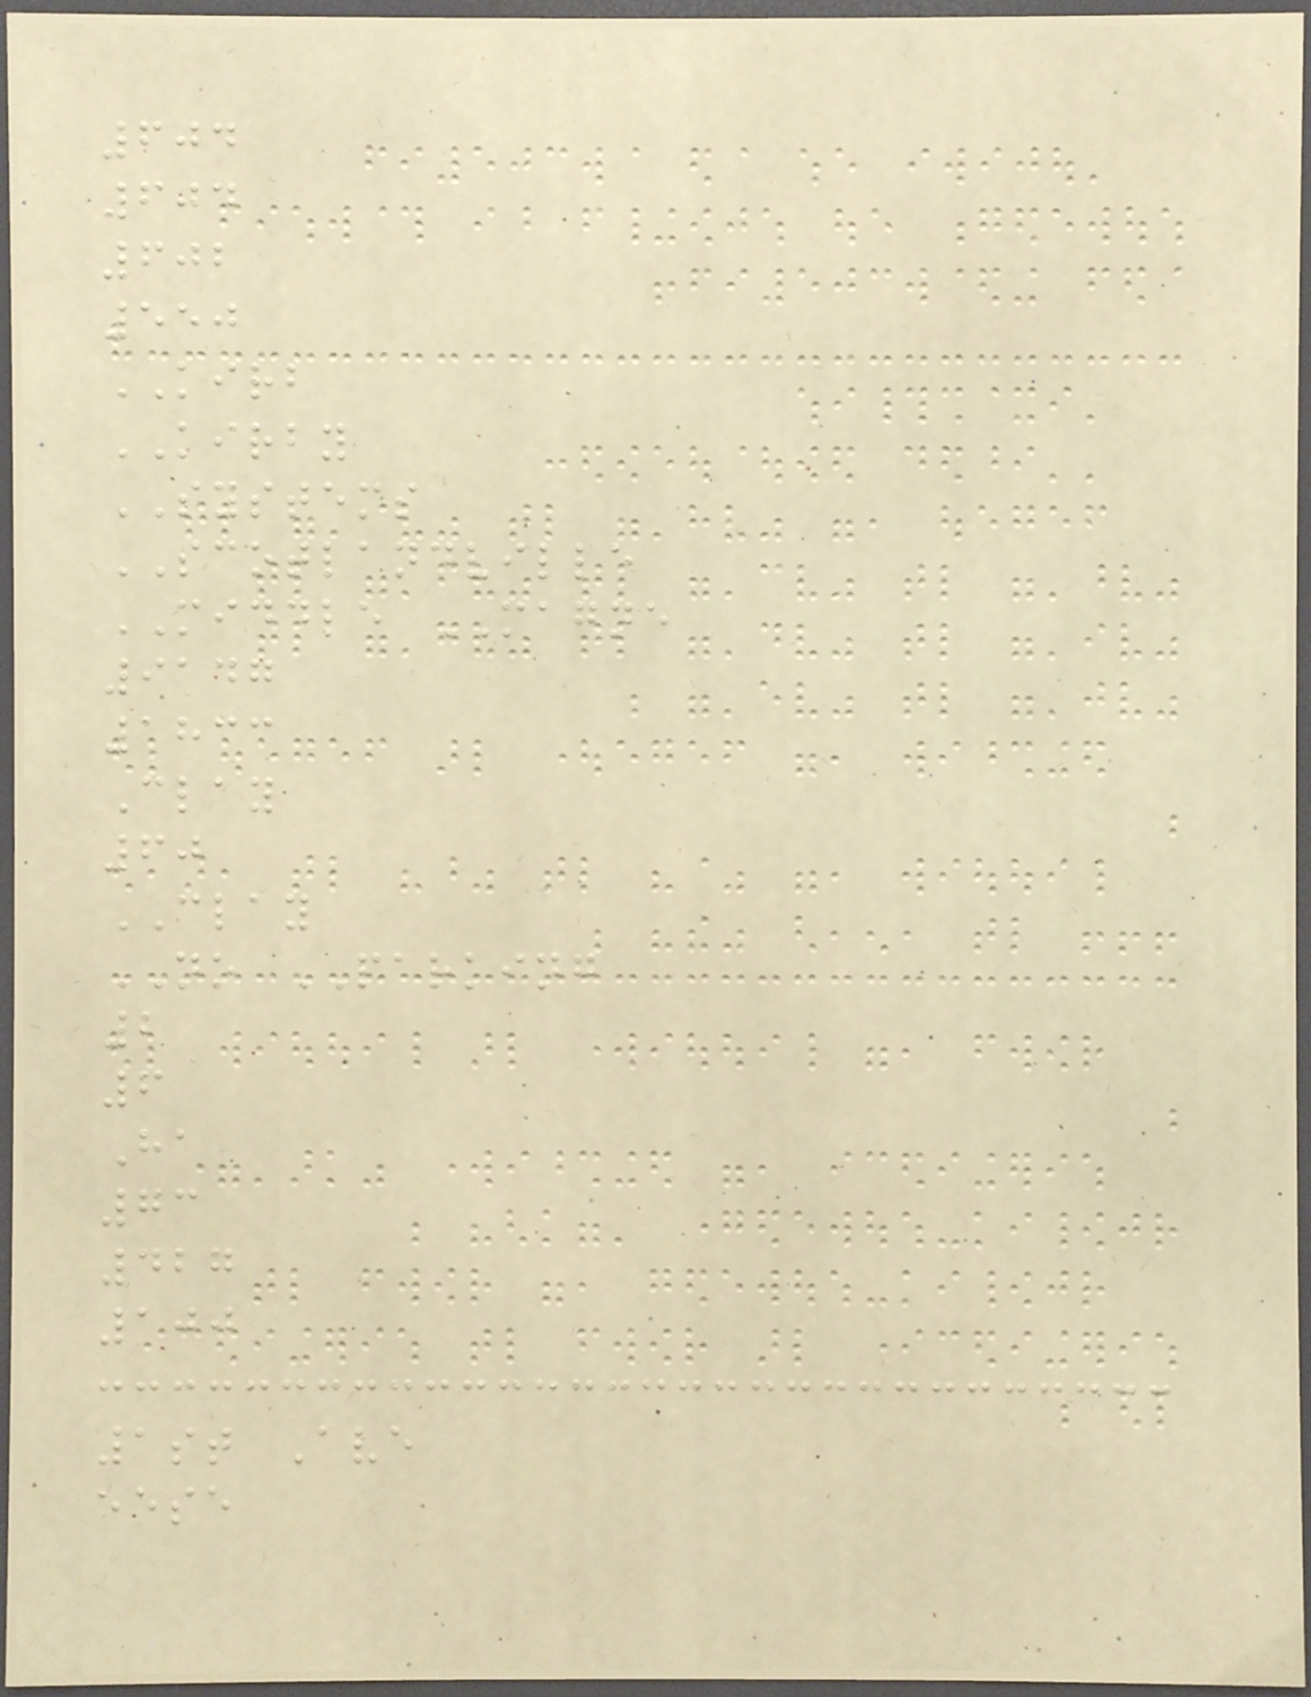604
604
602
550
KIRB
KIRBY
SYSTEMS
SCOTLANDVILLE
MIDDLE MAGNE
9147
1833
Clay
60
CLAY
NO PARKING
2
6
Ha
73
427
100
1st Ave
eese
